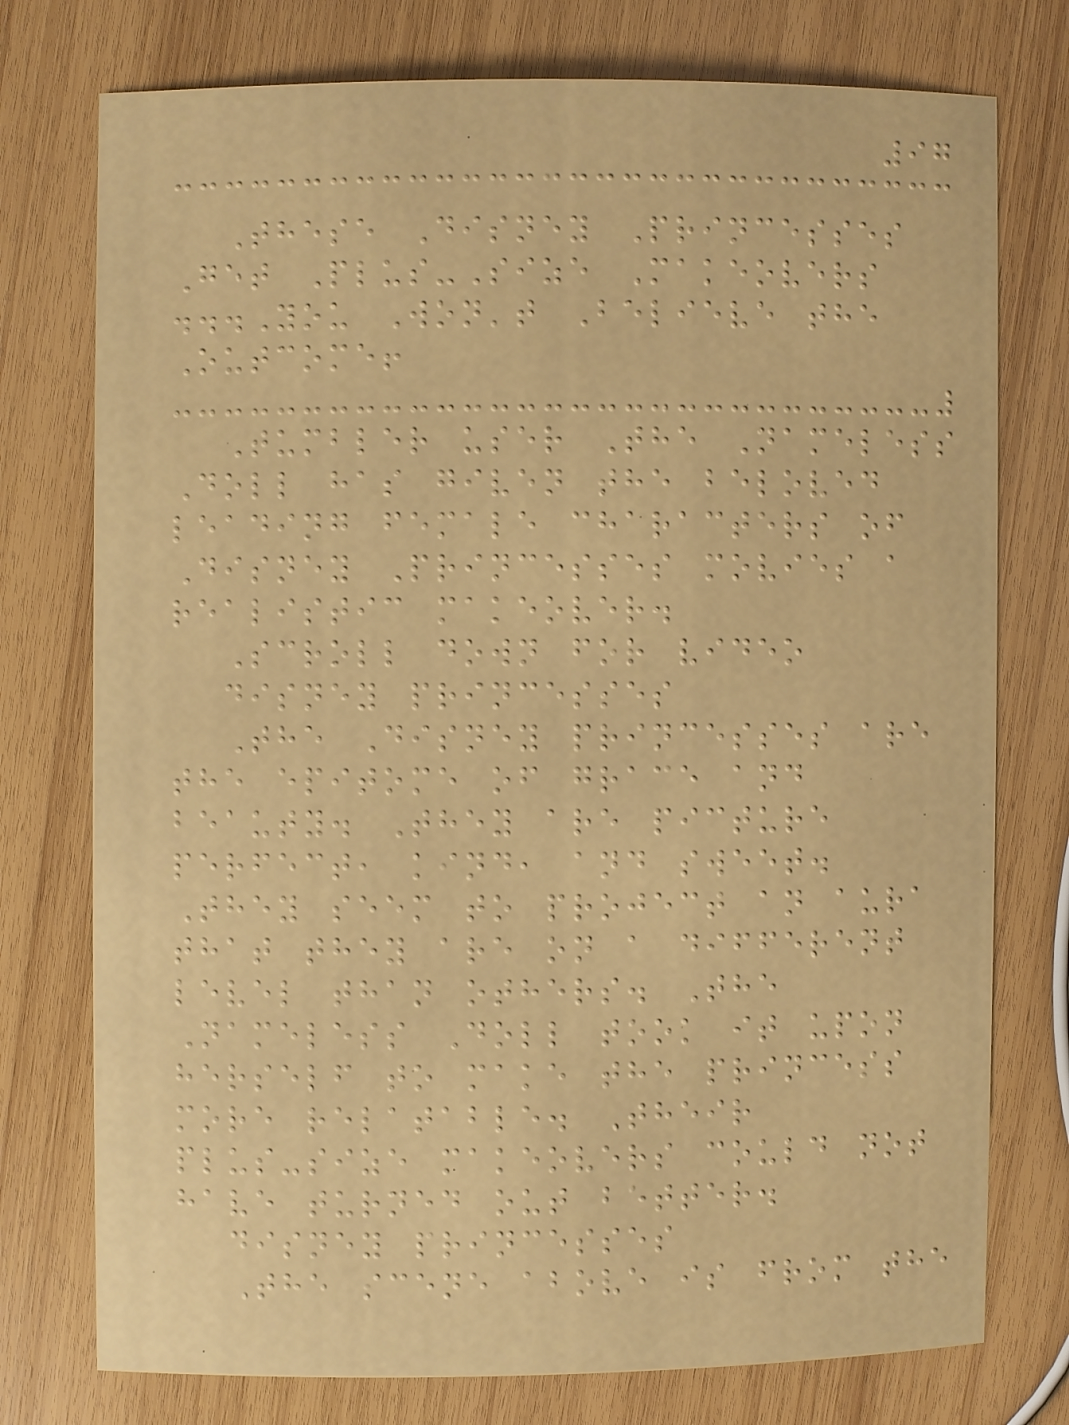97
These Disney Princesses
Get Plus-Size Makeovers
...You Won't Believe the
Outcome!
Tumbler user The Nameless
Doll has given the beloved
leading female characters of
Disney Princesses movies a
realistic makeover.
Scroll down for video
disney princesses
The Disney princesses are
the epitome of grace and
beauty. They are picture
perfect, kind, and sweet.
They seem to project an aura
that they are on a different
level than others. The
Nameless Doll took it upon
herself to make the princess
more relatable. Their
plus-size makeovers could not
have turned out better.
disney princesses
The scene above is from the
